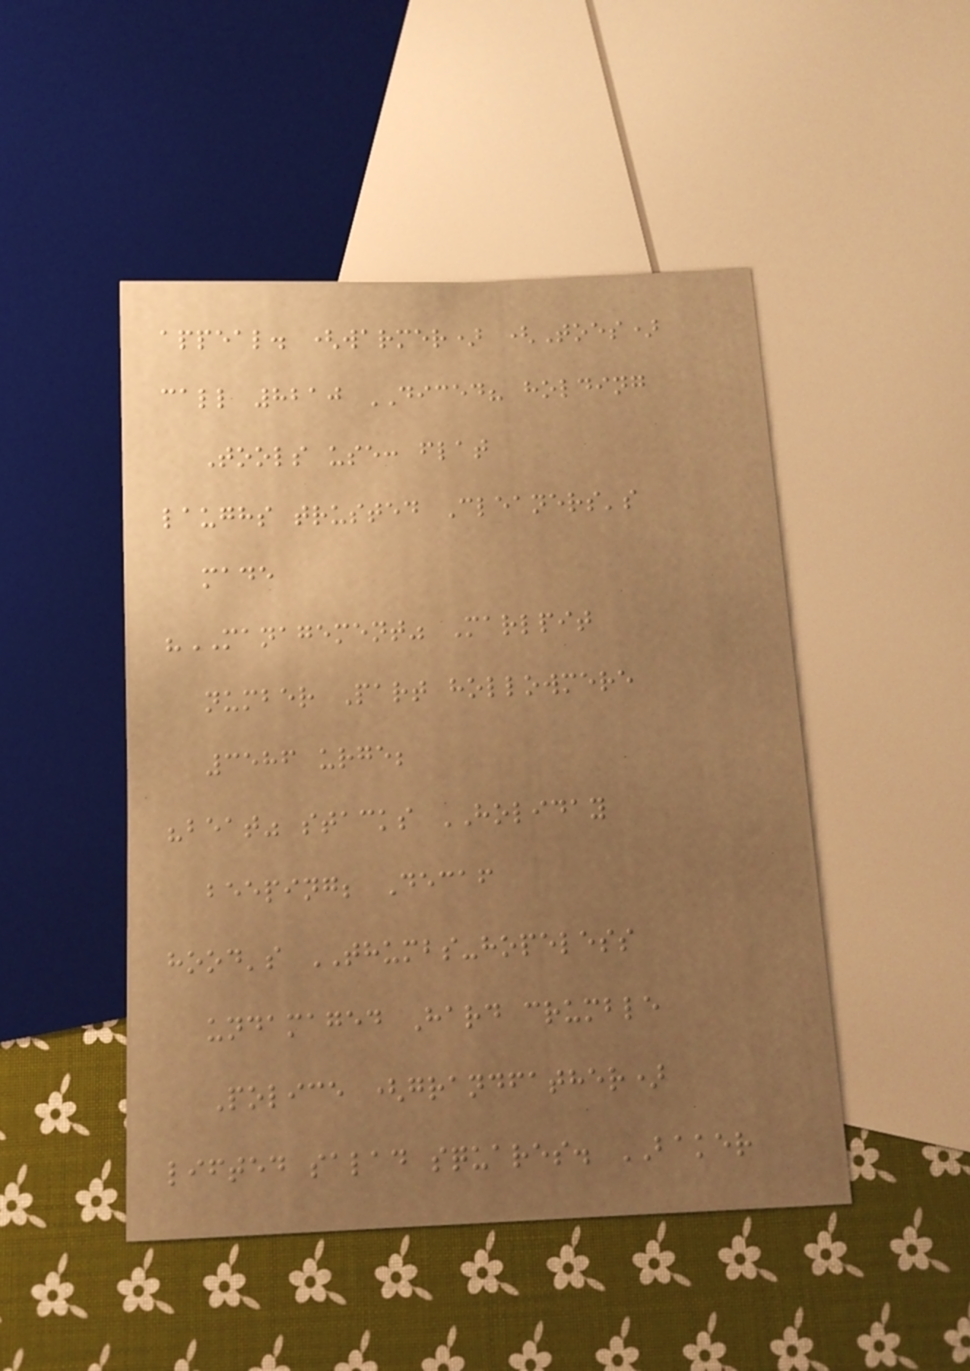appeal. (warmer) (Toes)
call 8210 DICED? holding
Tools use: flat
laughs trusted Cleaners's
made
"MANAGEMENT" Marlpit
number Part hollowmere
3586 urge;
"beat" stacks HOLIDAY
beeping; Decaf
hood's THUMBS-hopeless
undamaged Hard crumble
Police (grandfather)
lifted salad squares. BAKER
